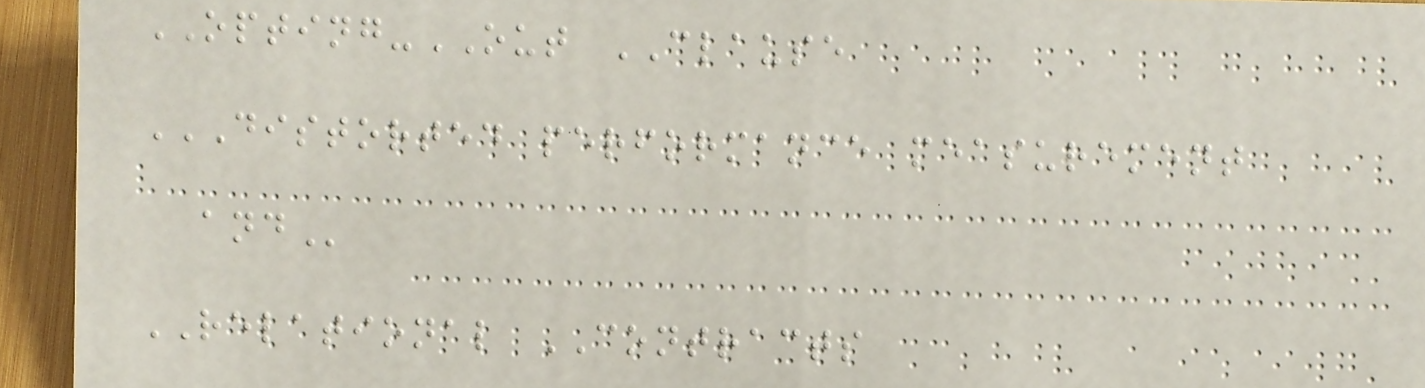OPTING-OUT CLAUSE
DISTORTED PERFORMANCE MEASUREMENT
AND
RELATIONAL CONTRACTS
